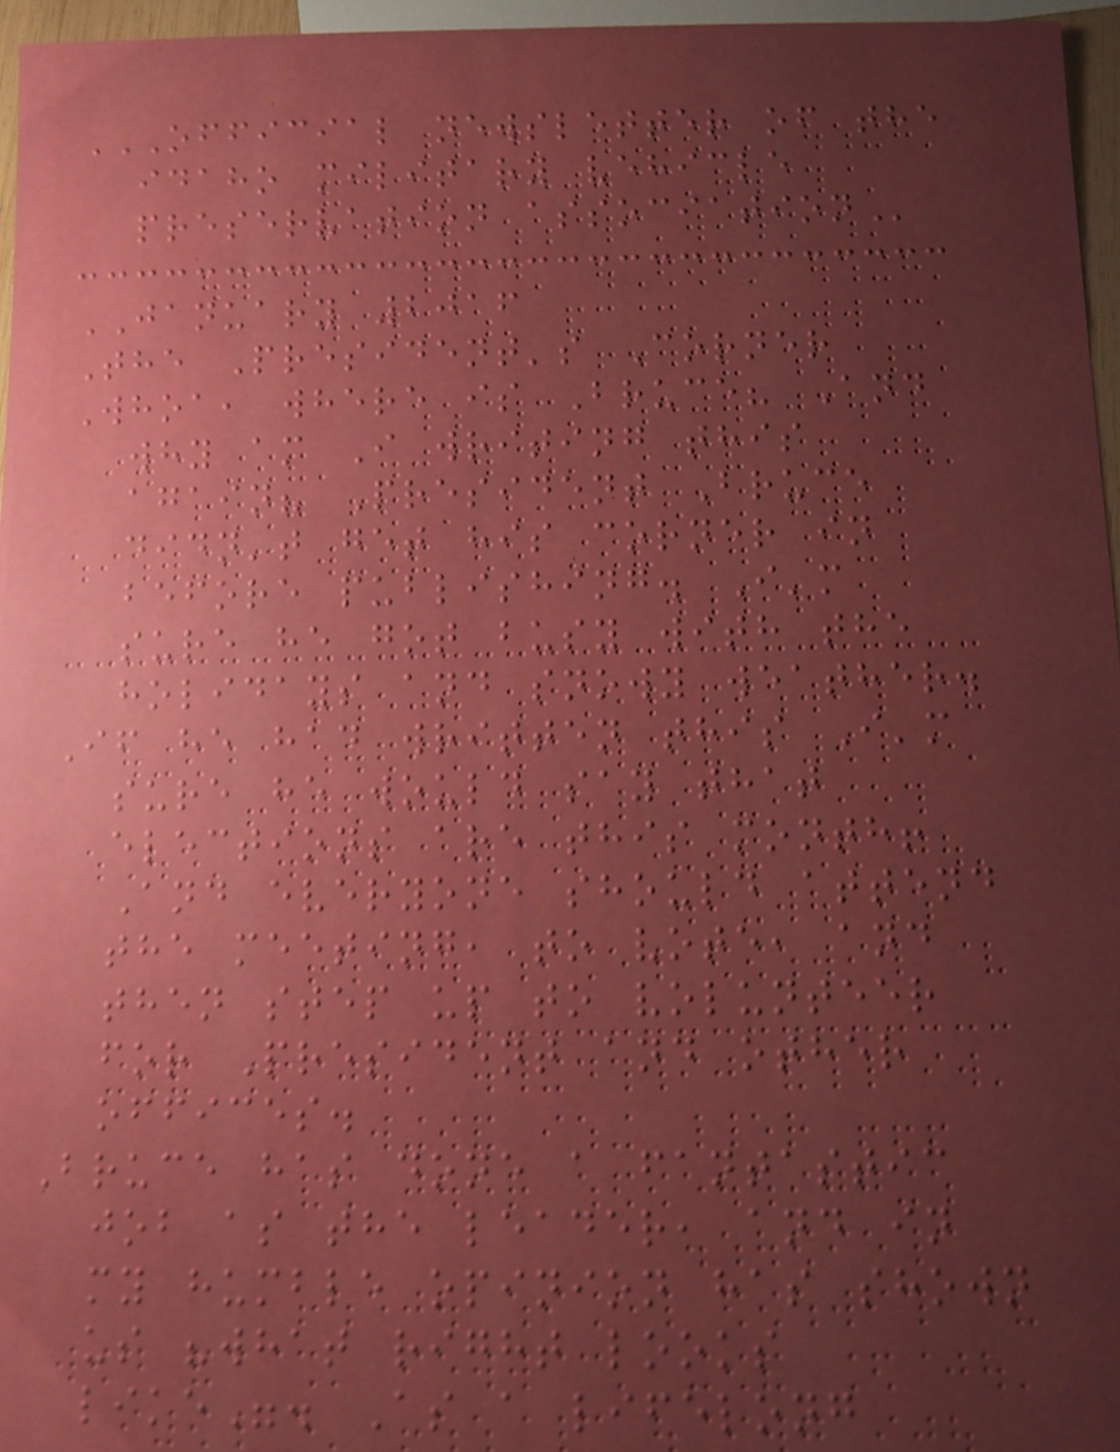OFFICIAL NEWSLETTER OF THE
IDAHO MILITARY VEHICLE
PRESERVATION ASSOCIATION
JANUARY 2016
The President's Corner
Whoa, where is Bruce? And
why am I writing this
again? President Bruce
didn't get his corner in
before publishing. I'm
sure he got busy with the
holidays and snowy weather.
If he had written this I'm
sure he would say that
elections are this month!
And everyone should attend
the meeting, to vote, and
then step up to volunteer
for President and other
offices.
Bruce has done a fantastic
job as the leader, and in
my humble opinion has shown
us "what right looks
like". As a lifelong
